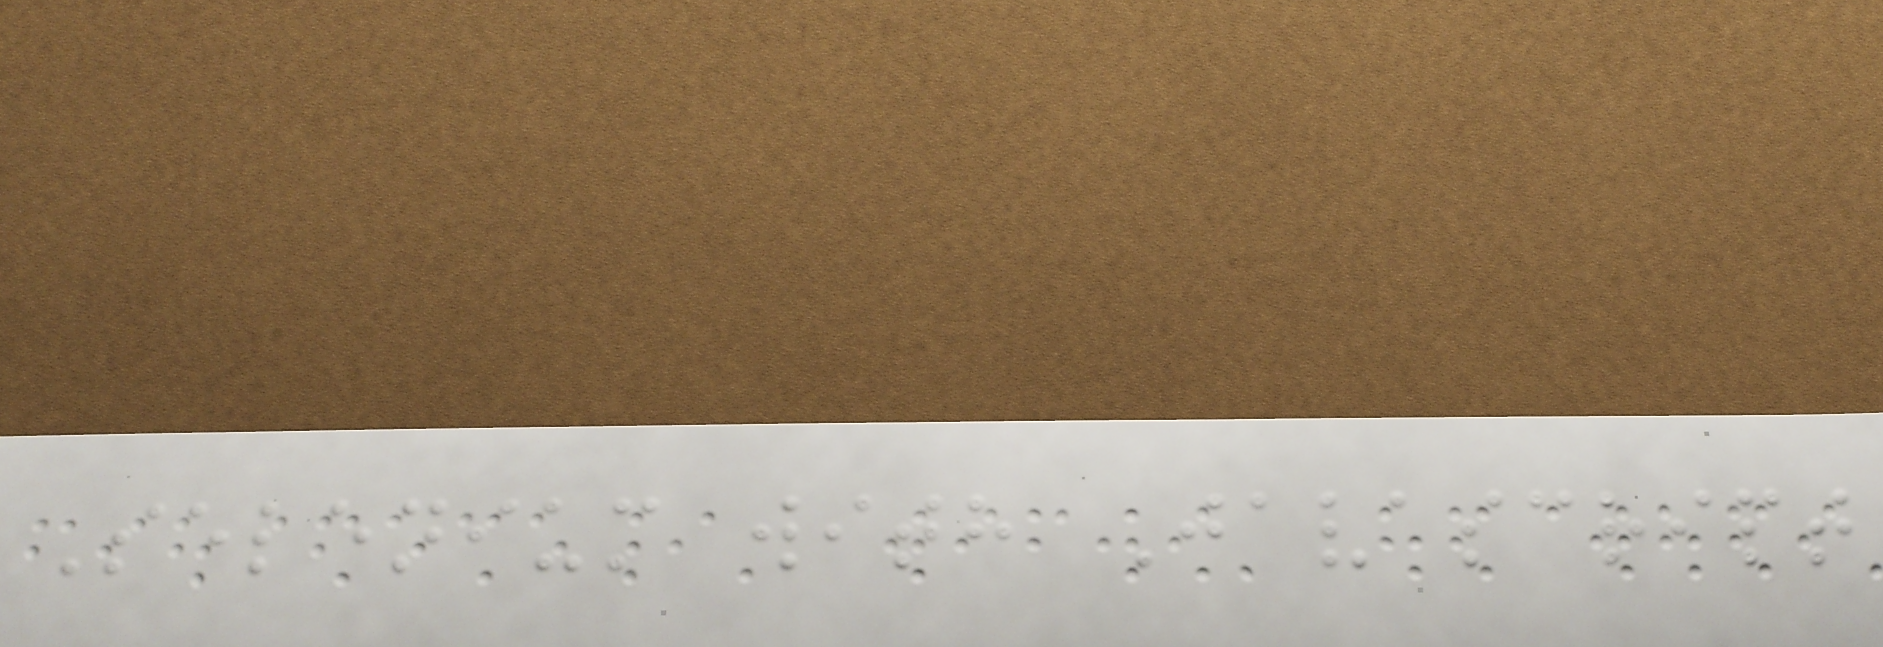Selenium with Javascript
